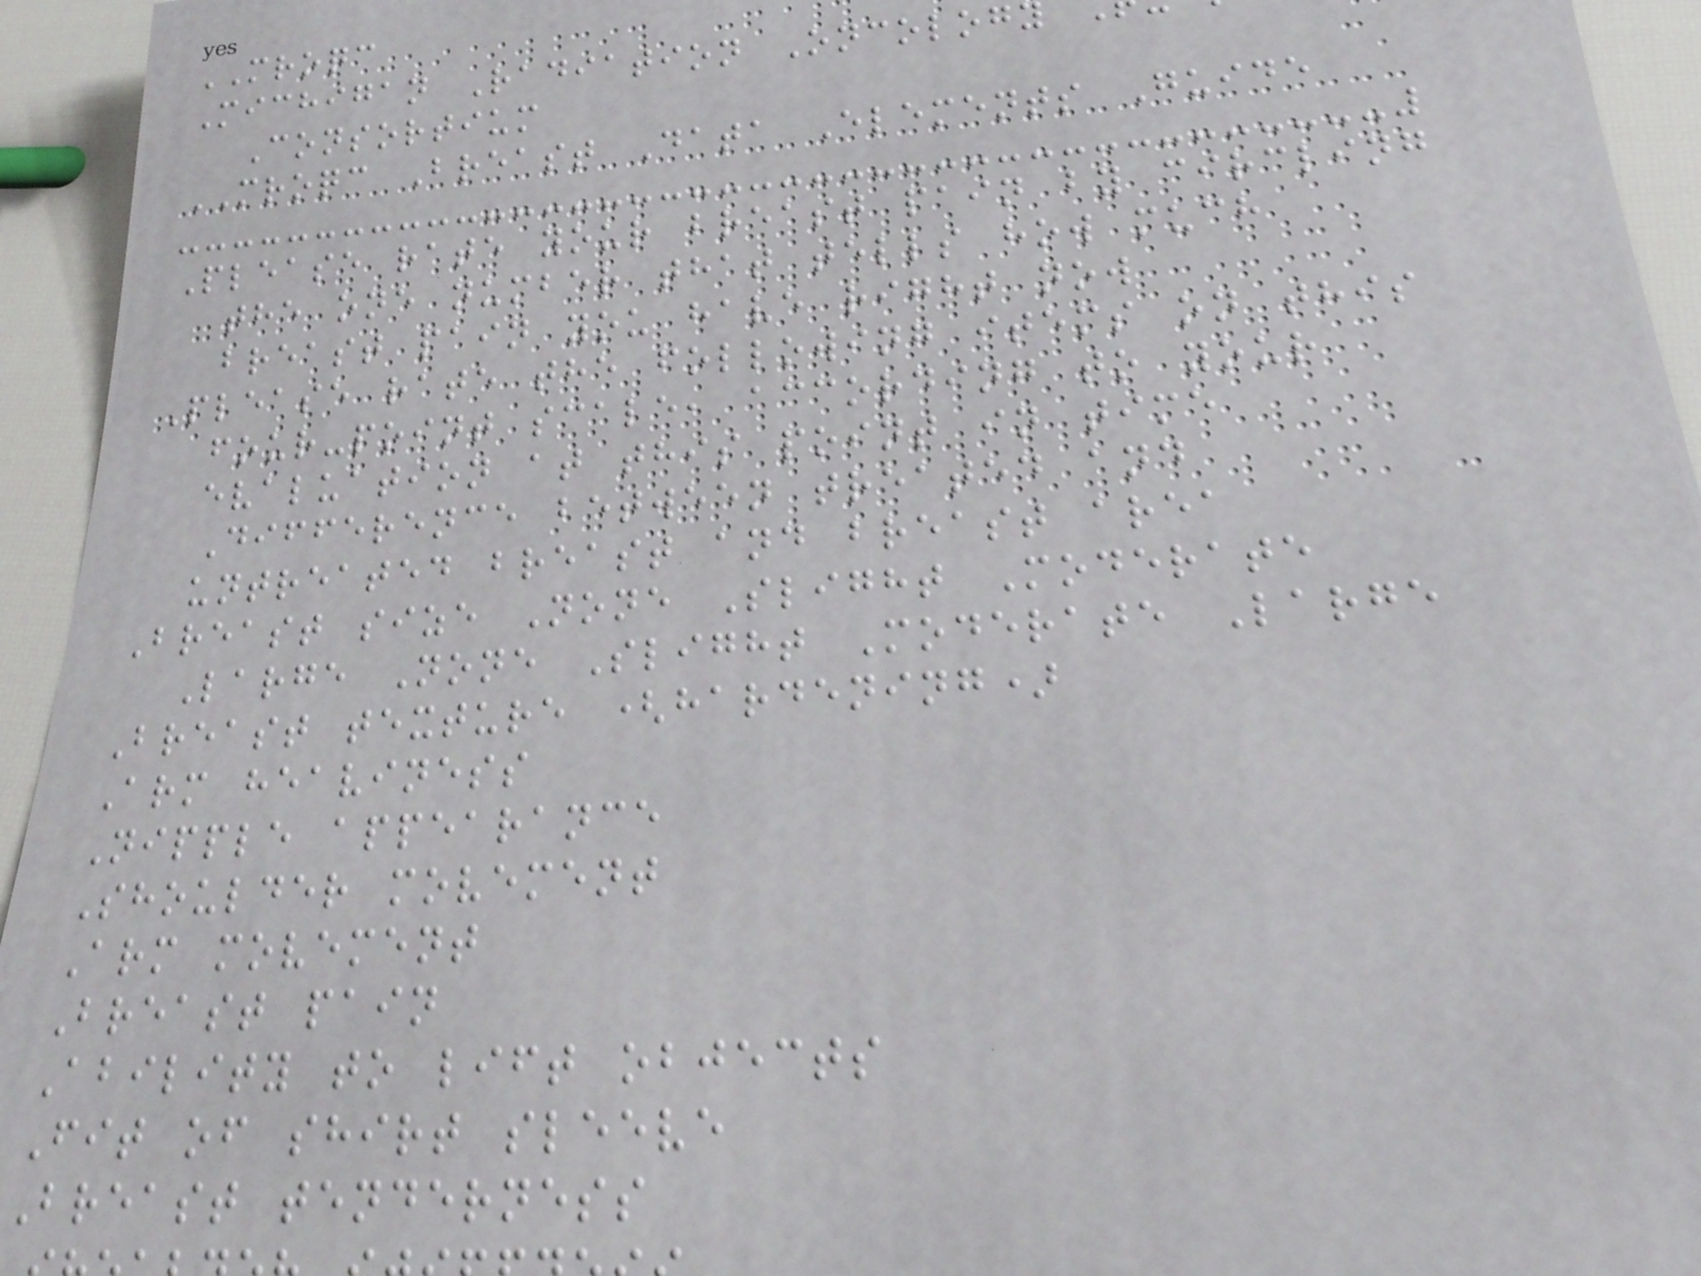MROQC
Michigan Radiation Oncolog
Consortium
MROQC Breast Data Elements Guide
Please rate your breast pain by circling
the one number that tells how much
breast pain you have right now
Please rate the following items on this
four-point scale, according to your
evaluation at this point in time
Difference between treated and
untreated breast and breast area
Breast size None Slight Moderate
Large None Slight Moderate Large
Breast texture (hardening)
Arm heaviness
Nipple appearance
Shoulder movement
Arm movement
Breast pain
Ability to lift objects
Fit of shirt sleeve
Breast tenderness
